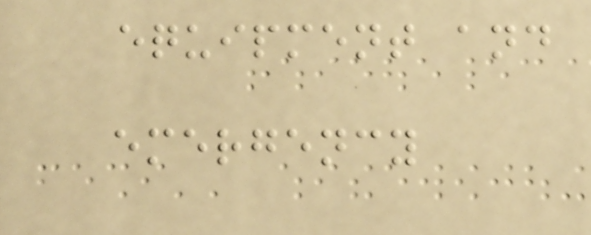equipment and
emergency
